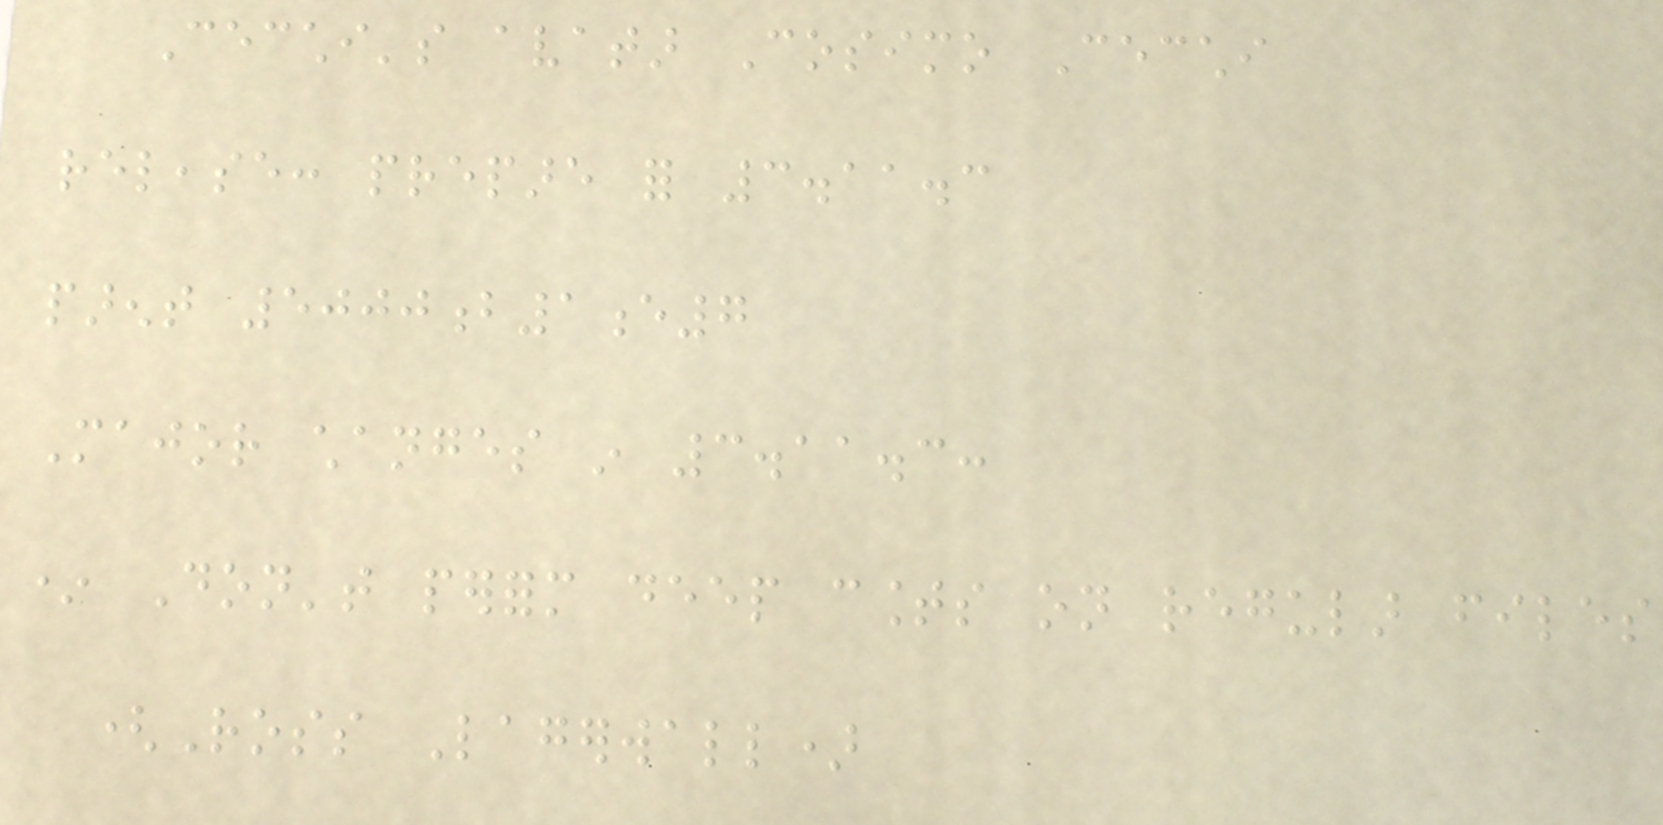Cecchi's avatar Cosimo Cecchi
release: prepare for 3.11.3
parent 5000b1e7
Major changes in 3.11.3:
* Don't perform deep counts on regular files
(Ross Lagerwall)
